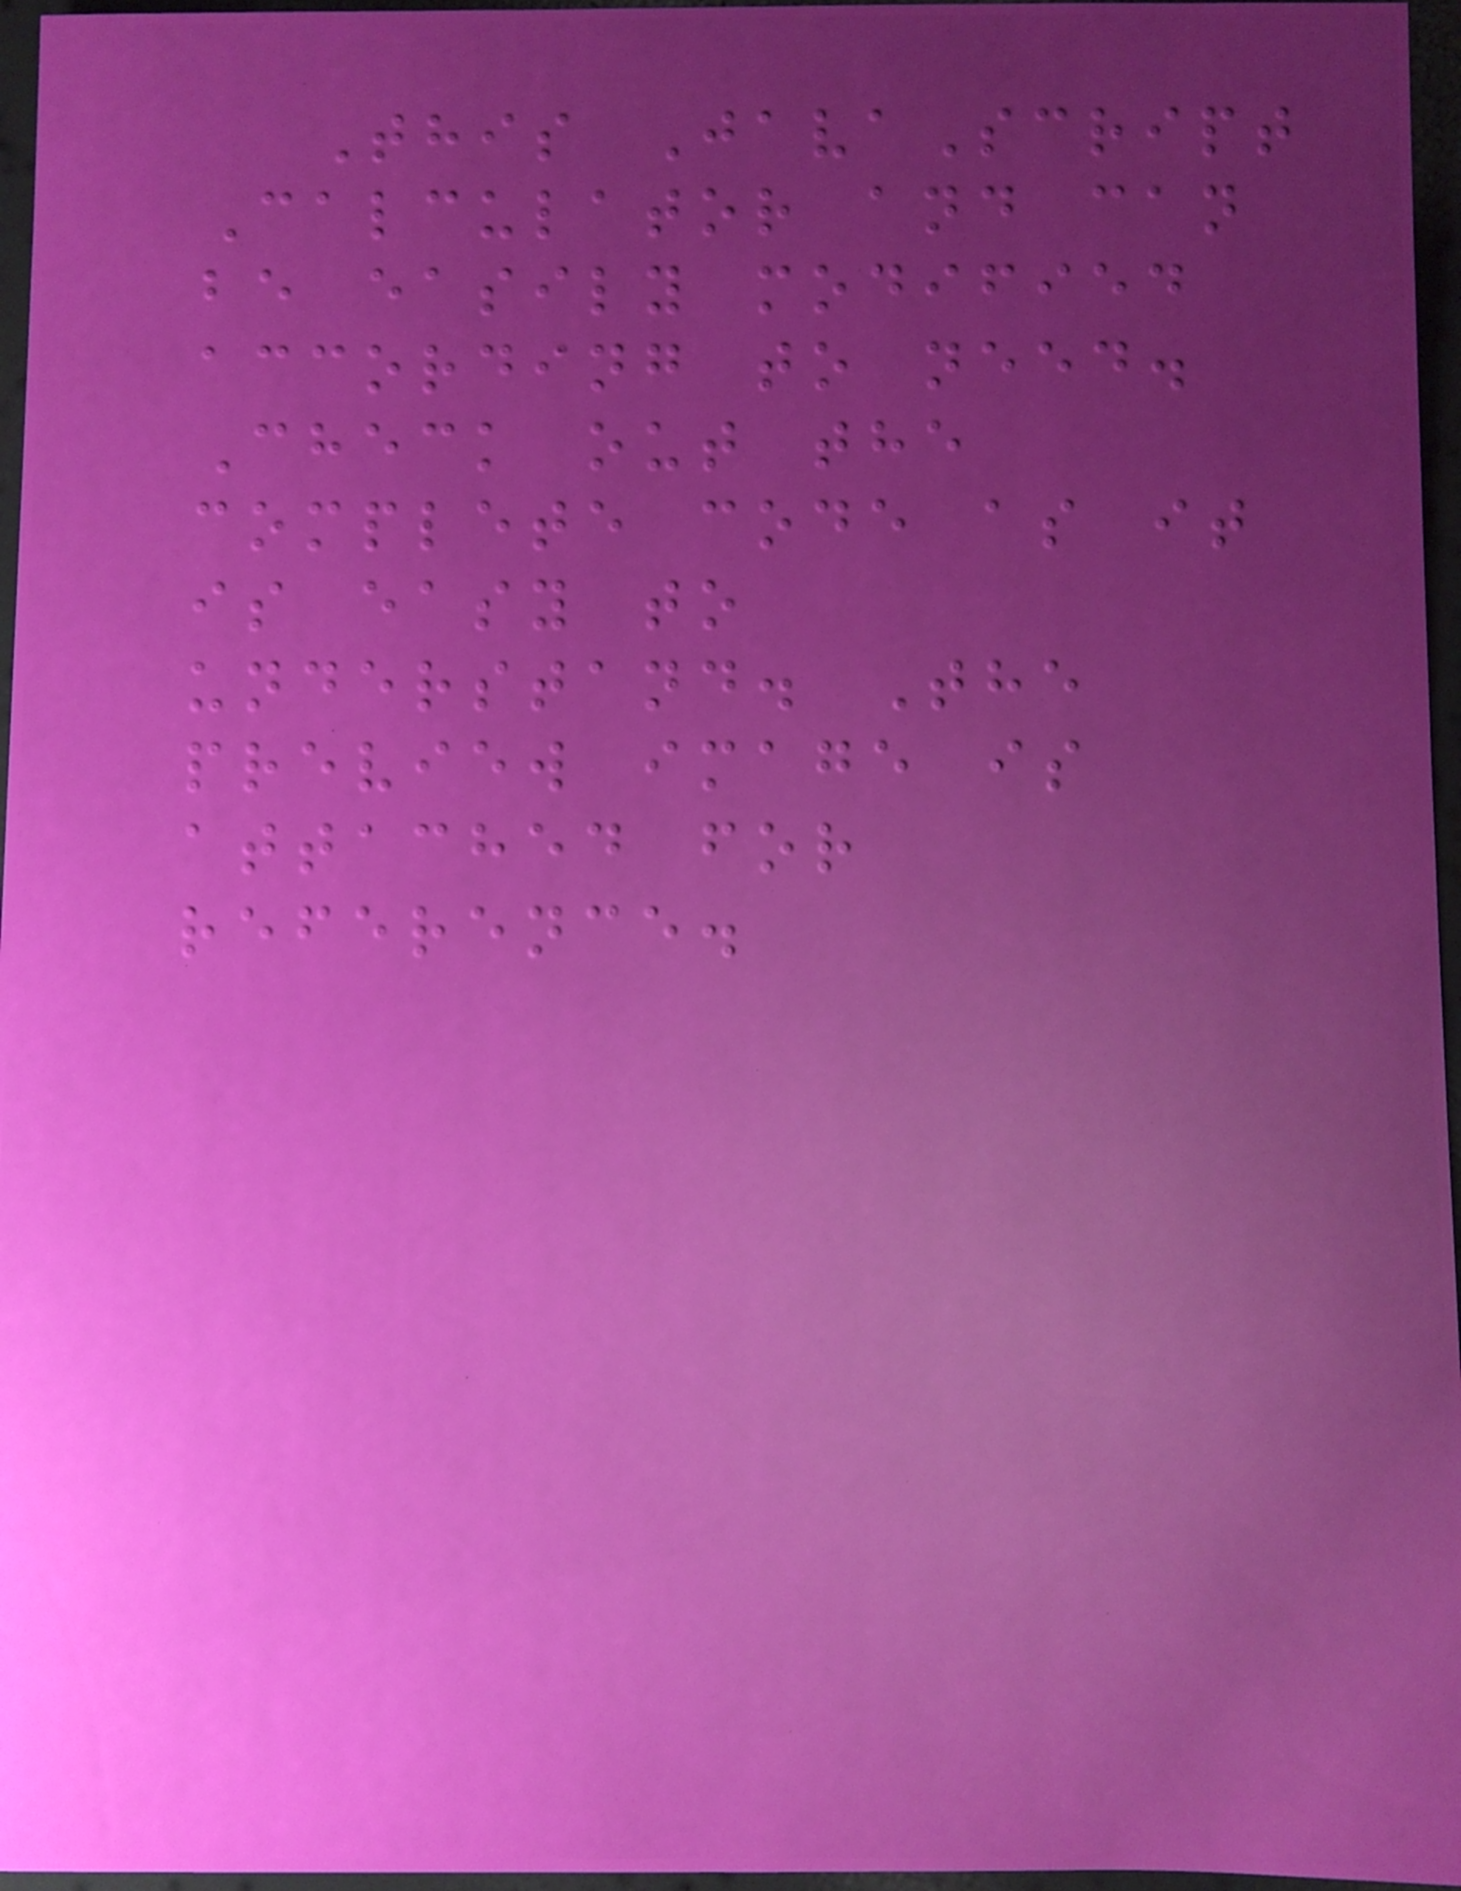This JavaScript
Calculator and can
be easily modified
according to need.
Check out the
complete code as it
is easy to
understand. The
preview image is
attached for
reference.
